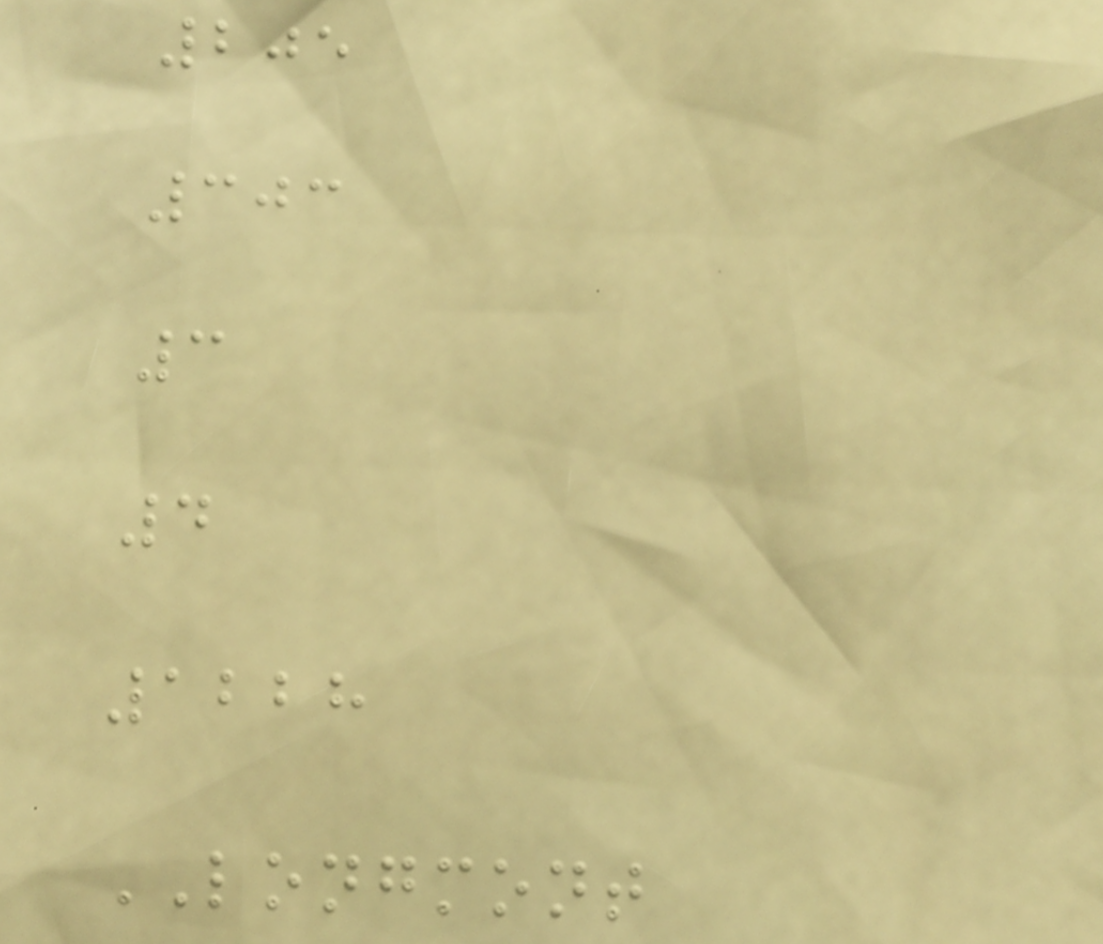205
303
3
4
1228
LONGMONT
